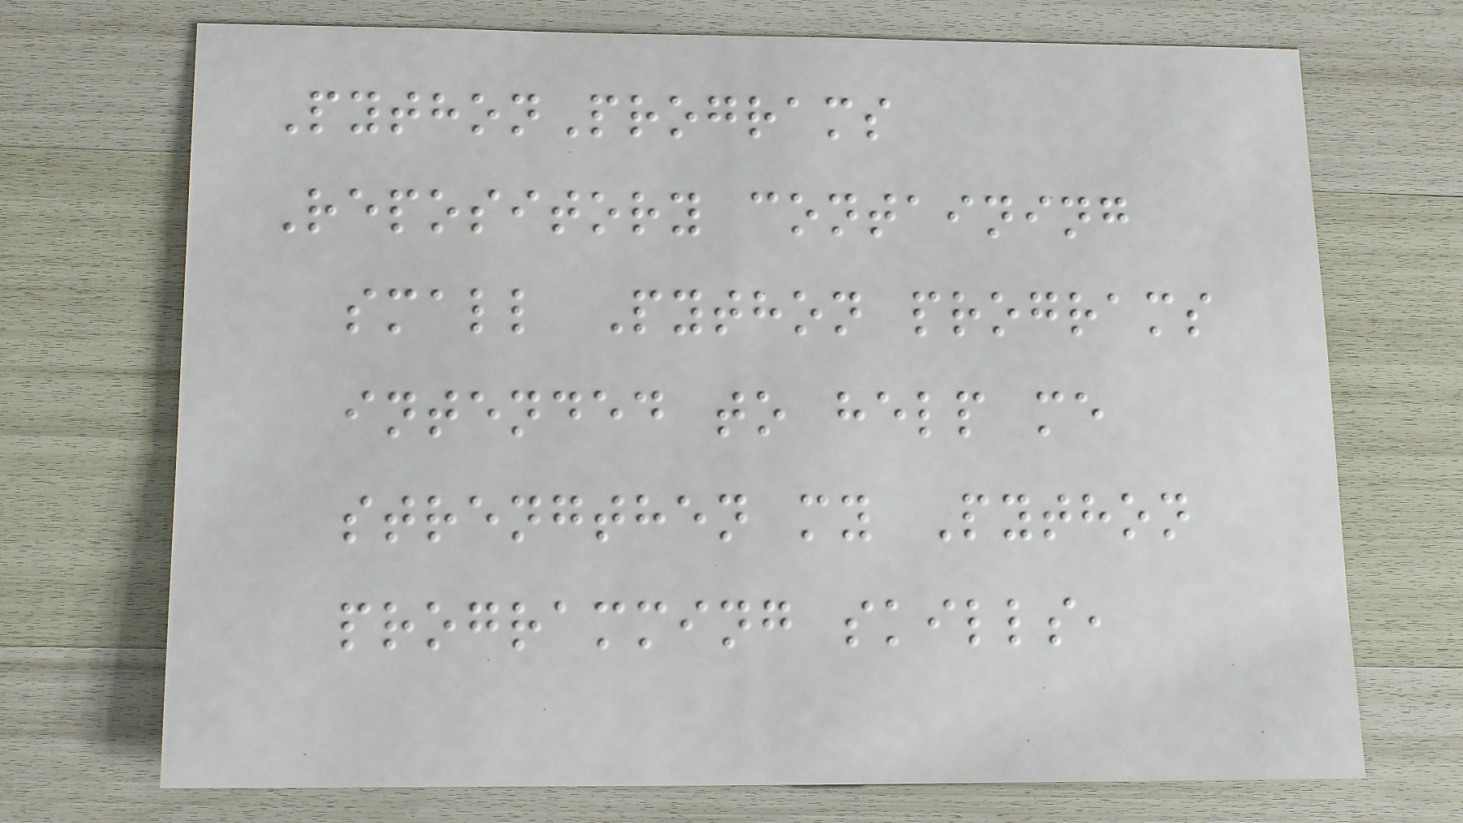PythonPrograms
Repository containing
small Python programs
intended to help me
strengthen my Python
programming skills,
